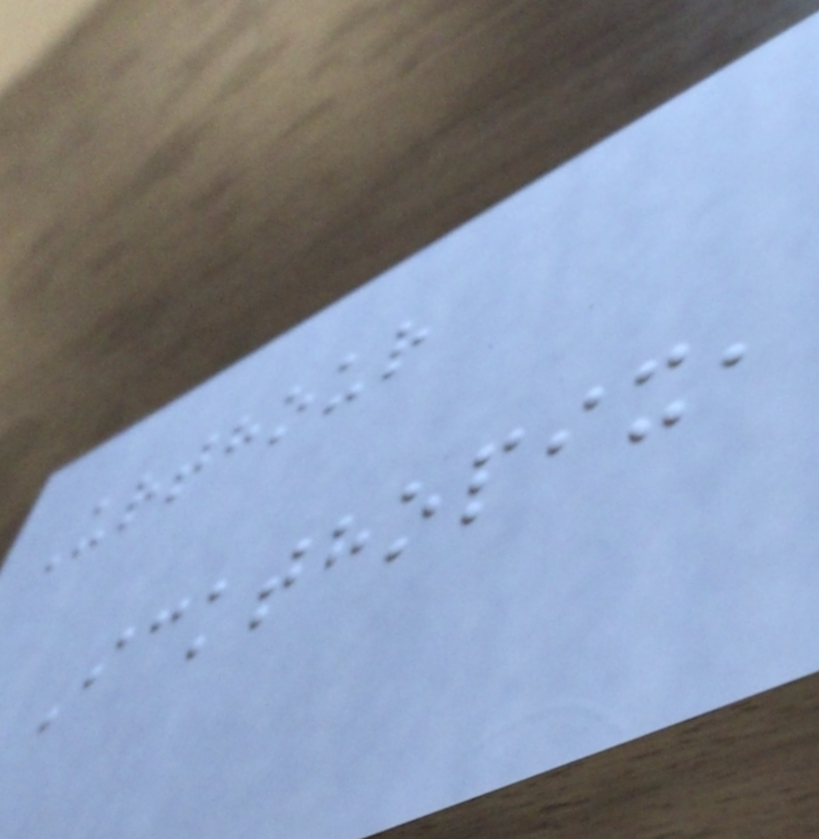Urthour
Ickthopix,
